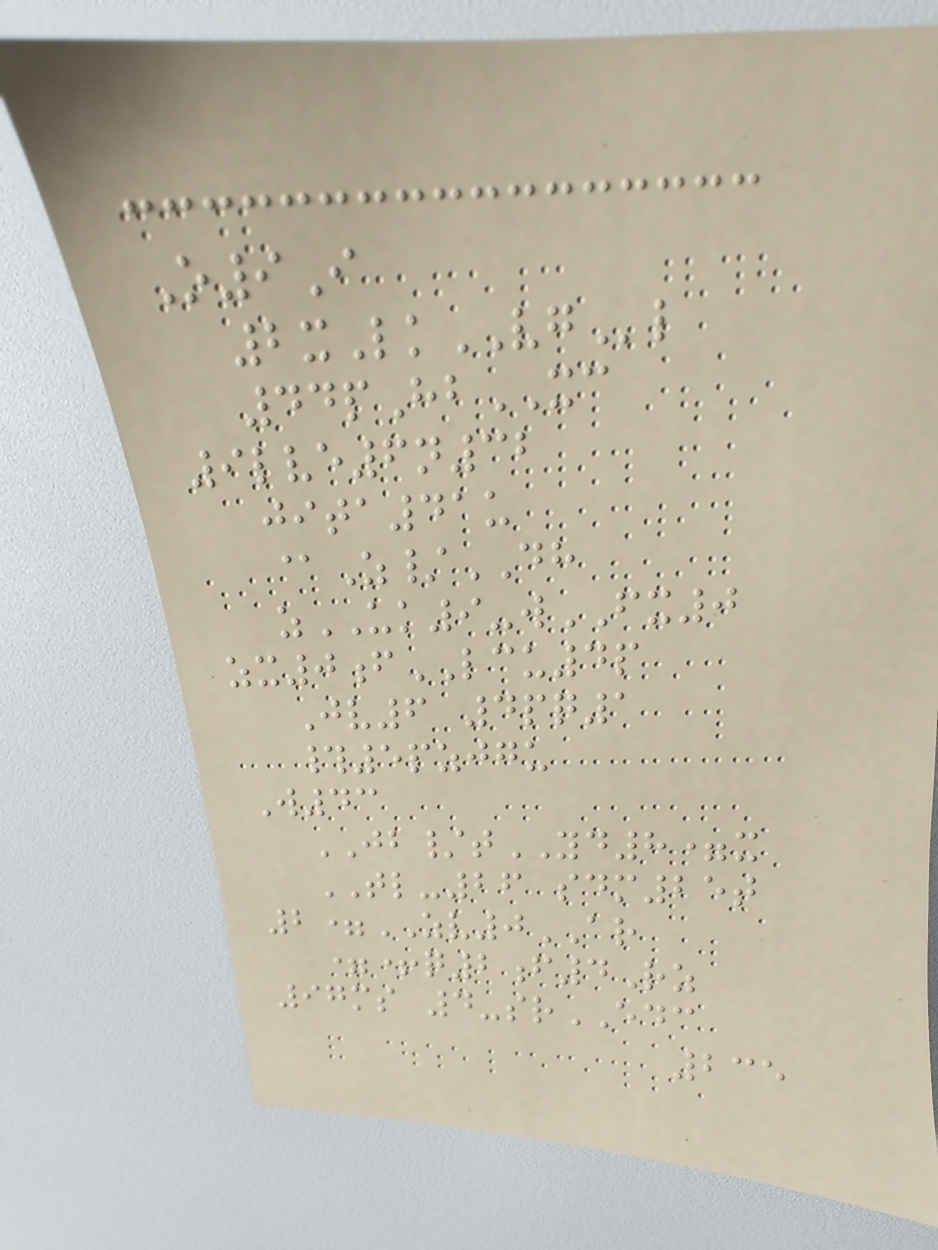O9I
2xLkVGl
44pHbXC
9lve6n32
jita41u
@Z/DH
zUK9-wFX0
zx0fLCU4p
Jv6 4pq1
#5pzjgu
W43
JB/tYD8=x
TL-26 sdm25t
2=ZV0AR
=+q2f4Rz
97ms 4-srEDC
235
